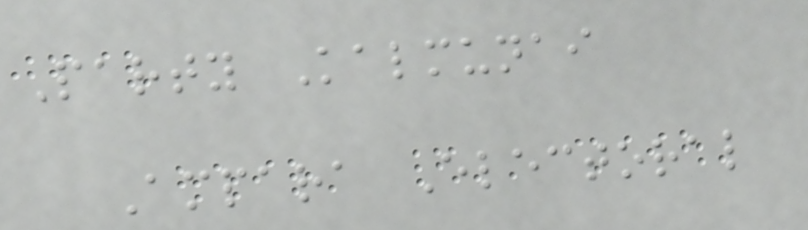Party Kalmunai
Ampara Electoral
